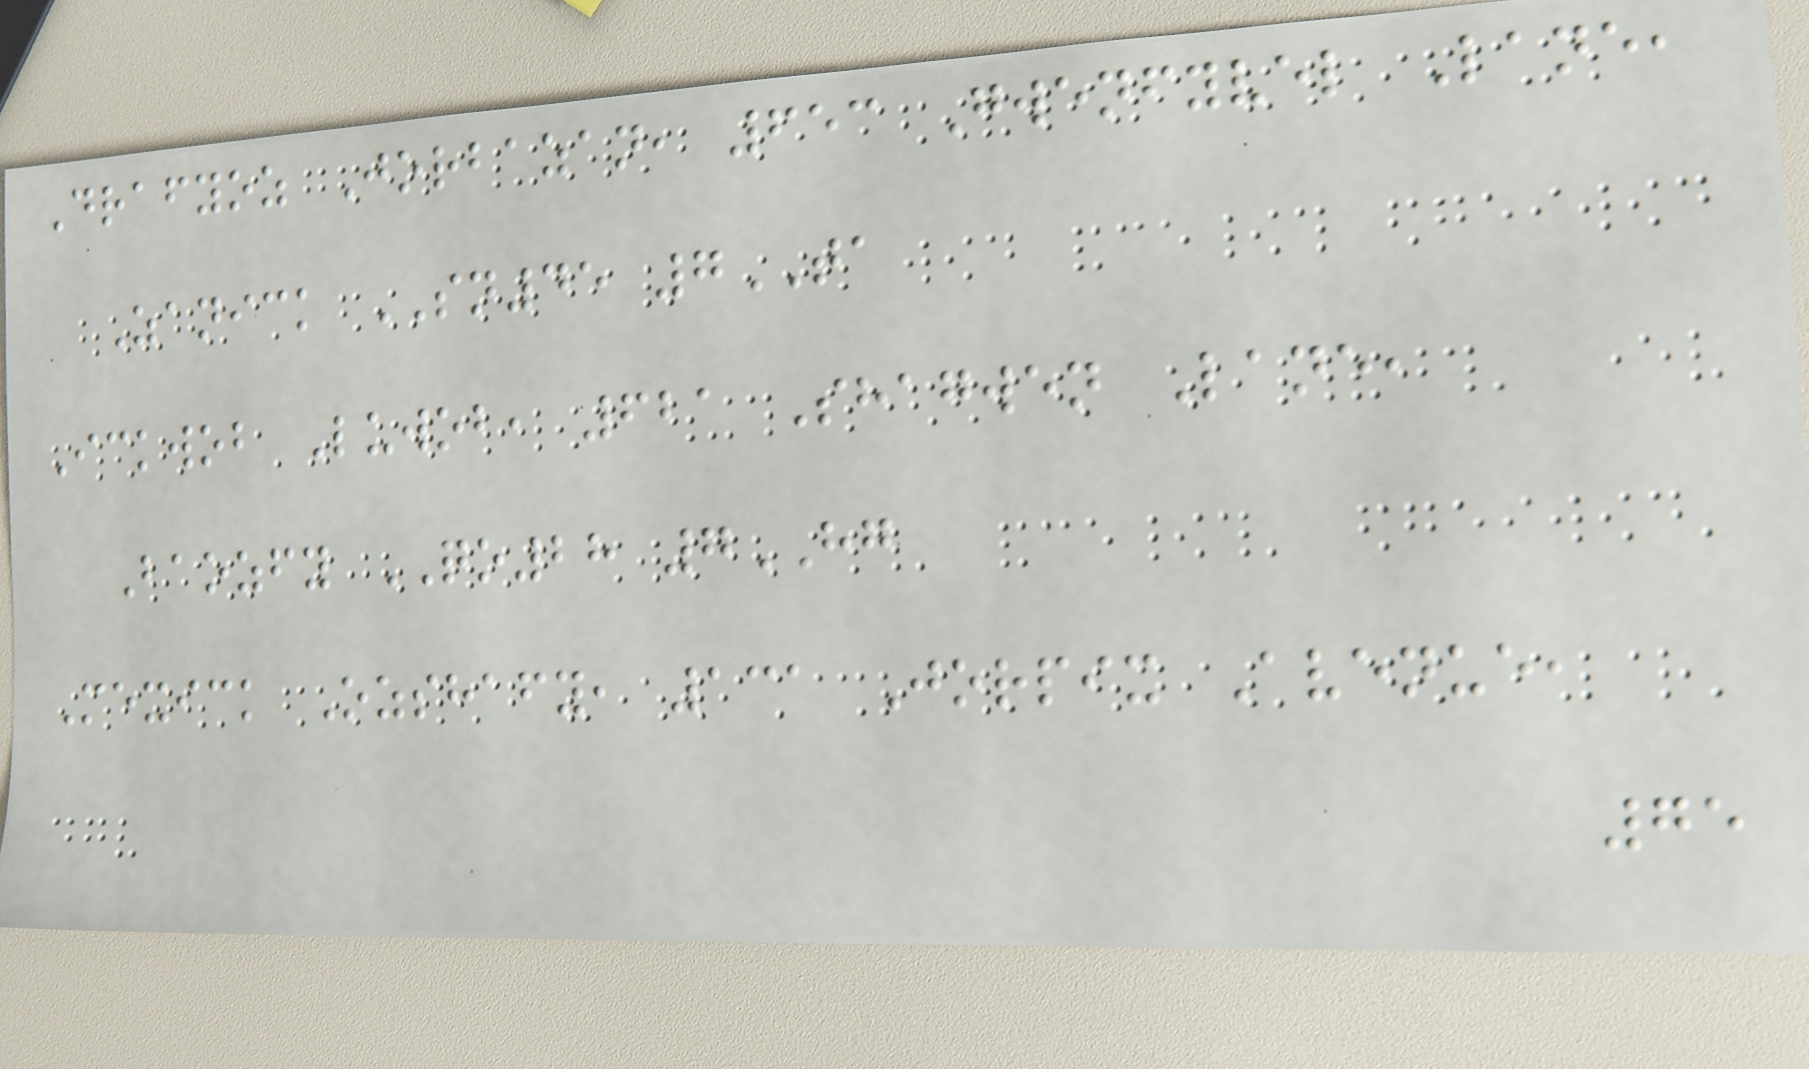Drafyoz Jorbazan, 653 Gwenfyvel Lane,
Zanick SN45 7TA
Ickwob Luwob, 621 Shagwen Lane,
Baozfy QO28 7HG
Mexick Ozshafy, 131 Jorpix Avenue,
75
